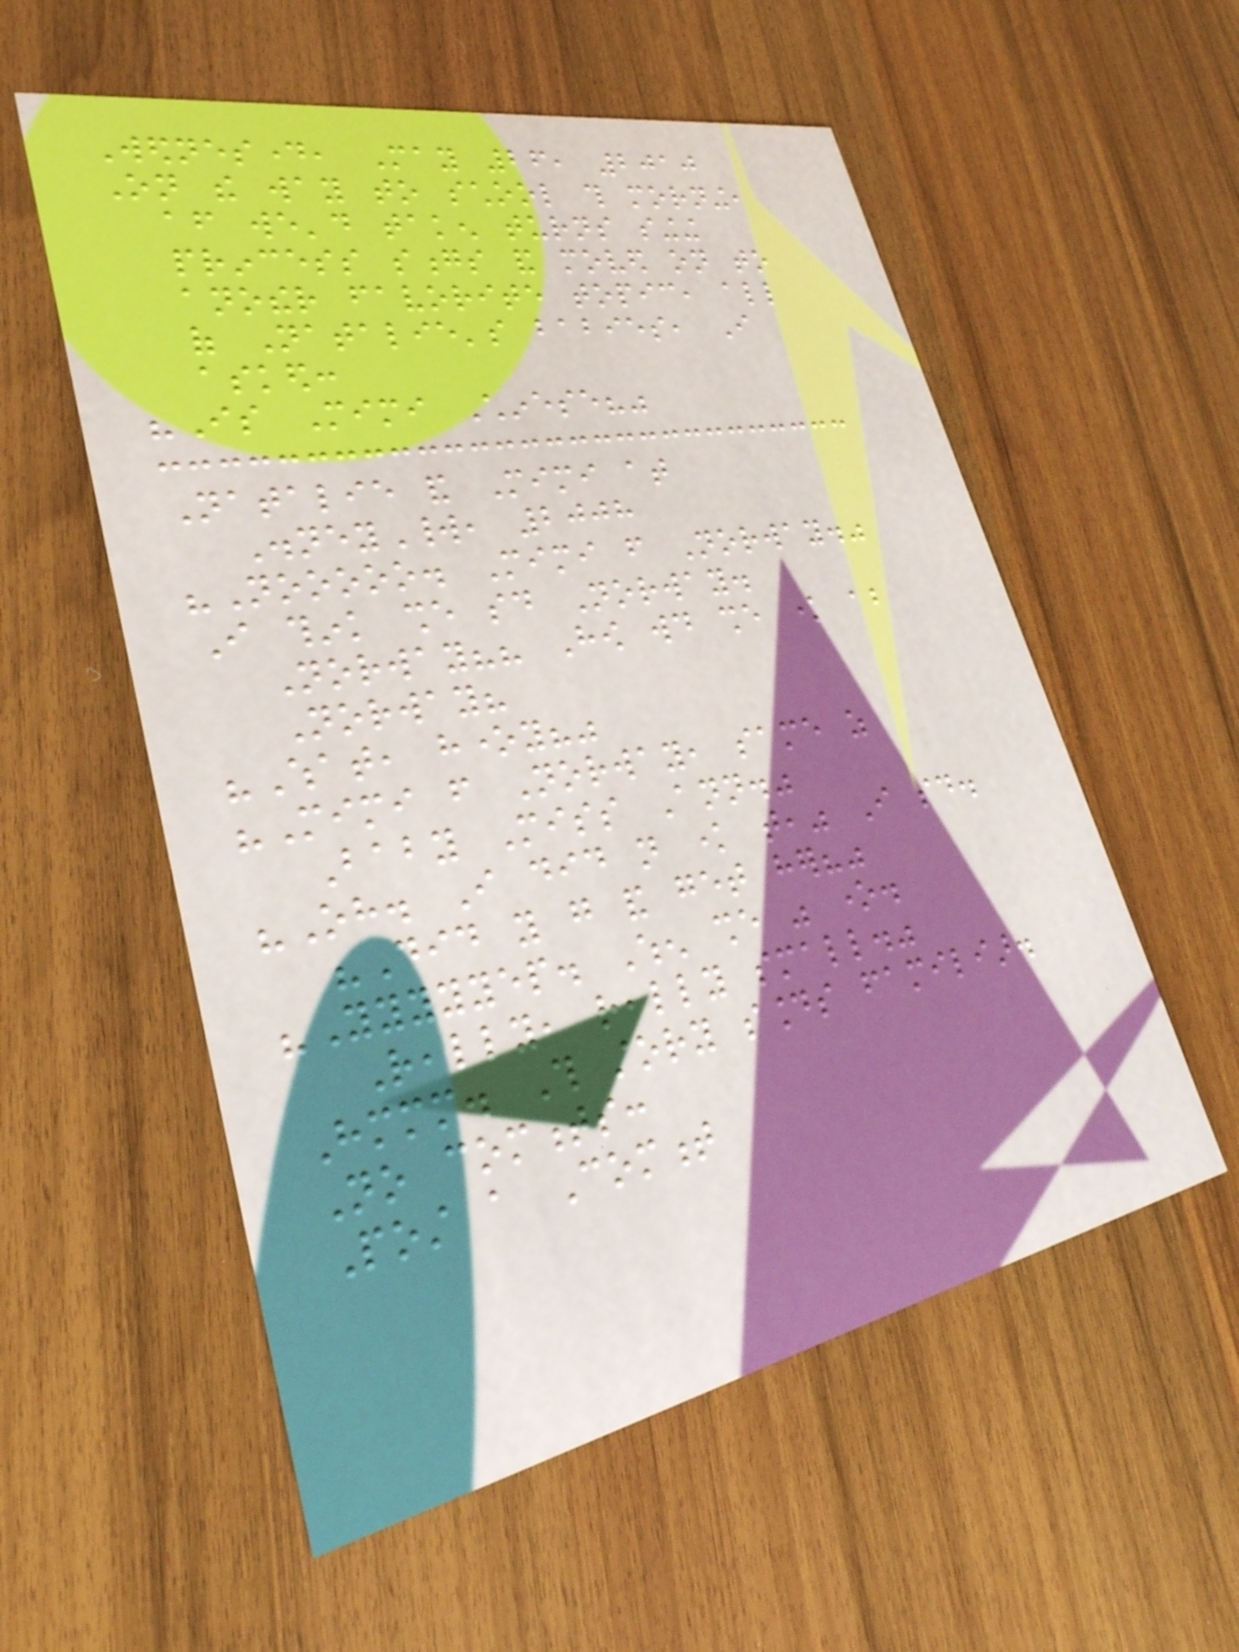Wednesday, May 26, 2010
On the way to school this morning,
after we'd taken turns singing
princess songs and moved on to
another favorite topic, all
of Natalie's babies, I
asked:
"Is Mimi Chinese?"
Natalie and Mimi at
DisneyWorld, 2008
"Nooooo. Mimi from Norway."
I think she said Norway.
Norway?? How would she know about
Norway?
"What, honey?"
"Mimi from Norway, same as
Baby Miss Ann."
"Oh. I did not know that," I said.
"Did you go and get her?"
"Yyyyyep. When she was one.
Really, really small."
Hmmm. This story sounds familiar.
No comments:
Post a Comment
